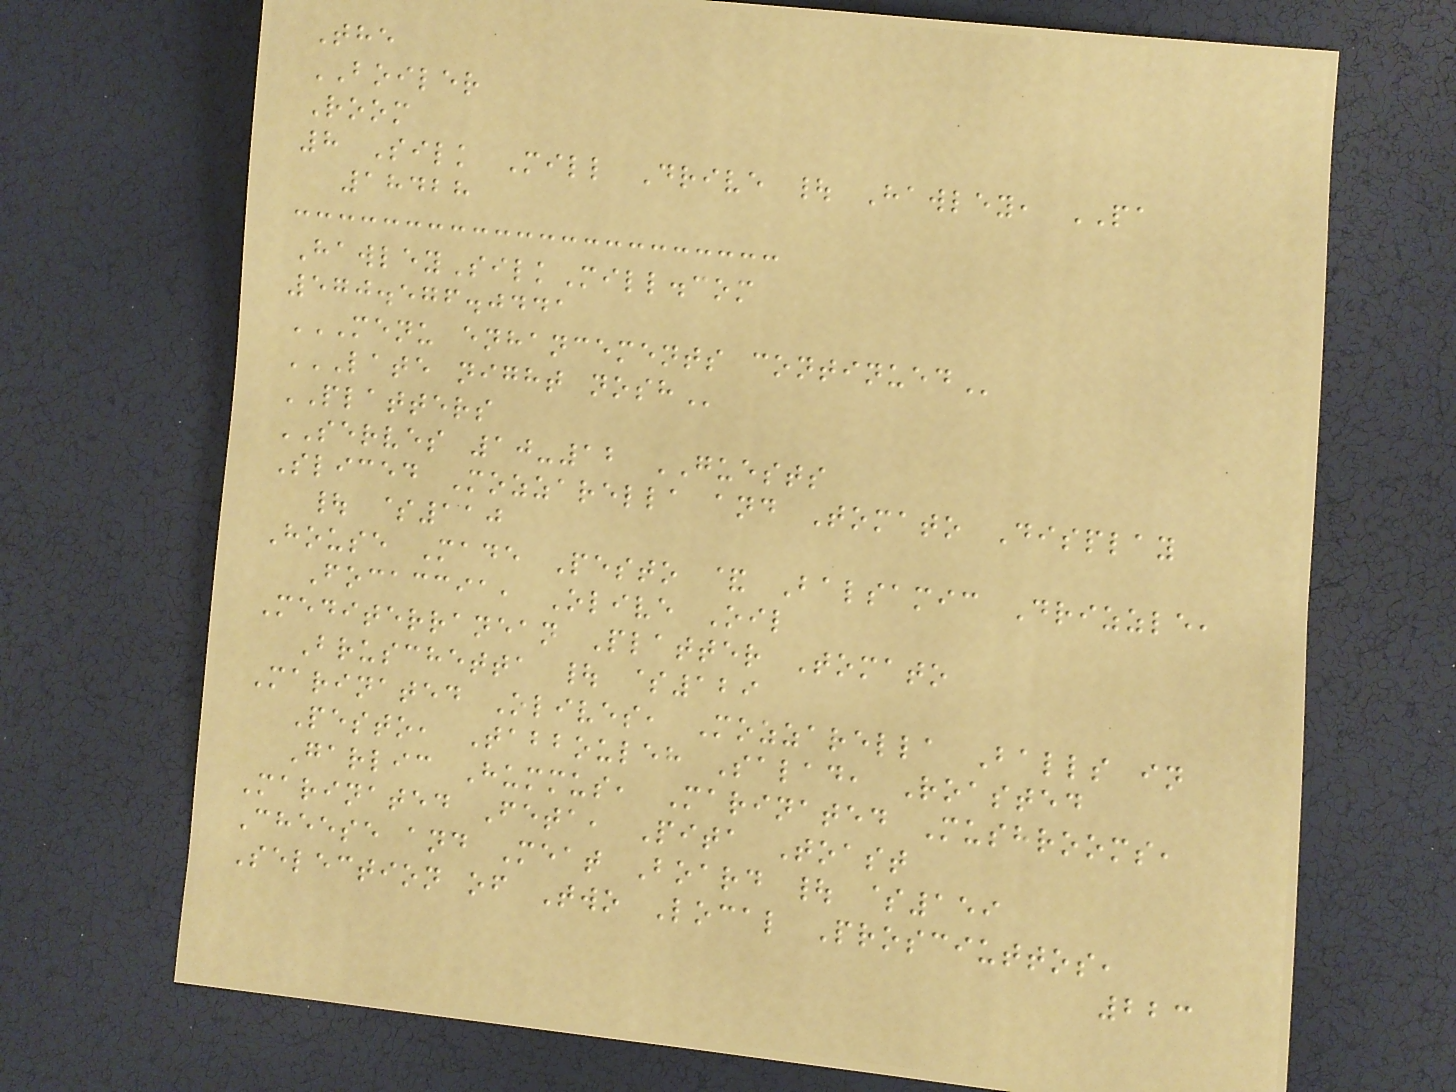The
BOILER
Room
8 Silk Mill Drive | Hawley, PA
18428
HawleySilkMill.com
570.576.0441
MENU ENHANCEMENTS CONTINUED
LATE NIGHT NOSH
PLATTERS
SERVES 10-12 GUESTS
Sliced Mozzarella and Tomato Display
| $110
House Made Pesto & Balsamic Drizzle,
Focaccia, Olive Oil
Mediterranean Platter Tomato
Bruschetta | $129
Marinated Olives, Mozzarella Balls in
Pesto, Tabbouleh Salad, Roasted
Garlic Hummus, Marinated Mushrooms,
Marinated Feta, Pita Toast
Cheese and Meat Board | $159
Selection of Two Local Prosciuttos,
223
